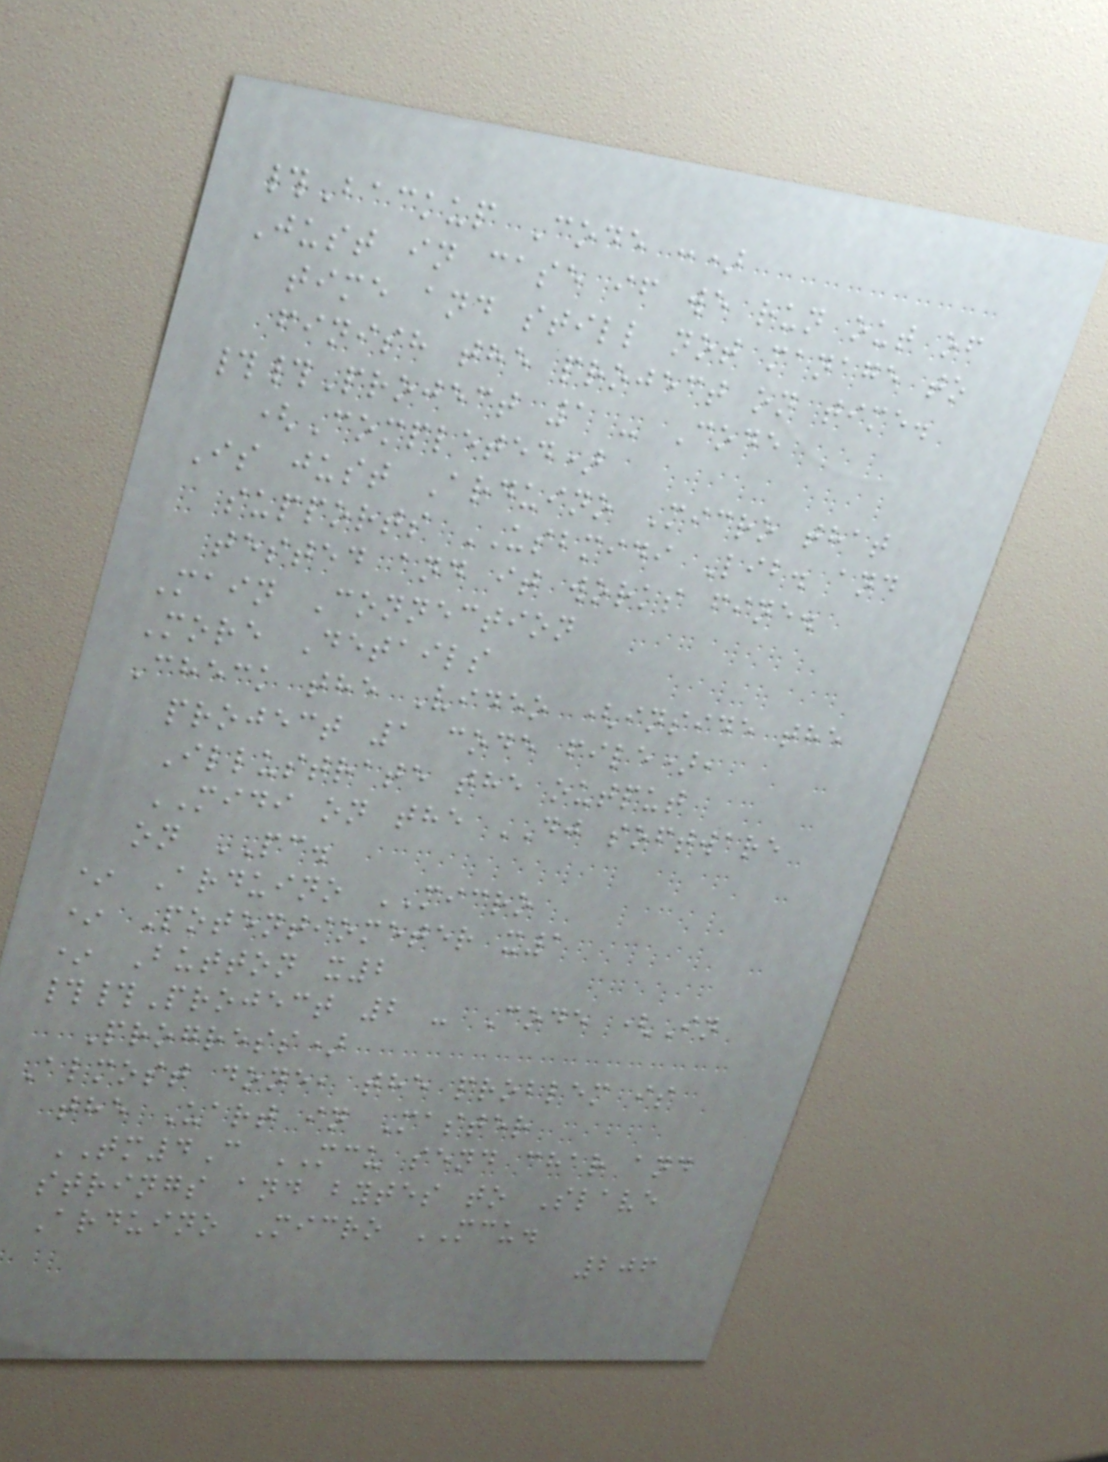#Backup Code :)
Just in case if we run out of
time and still not manage to
finish the project on time.
##Project 1 - Code
(Completed)
Is just Arduino Micro that
supports USBMIDI Lib. and
tested and it works fine.
Main Connection
More Details
Check the Video (inside the
project 1 code file),
Illustrate the output
MIDI on the DJ software
on PC.
* Arduino MICRO
* Potentiometer x1
* Button x2
##Project 2 - Code (In
Progress)
Almost done, the problem is
the Uart in Master
TM4C MCU send char and
strings and bytes to Slave
Arduino Micro MCU.
206
